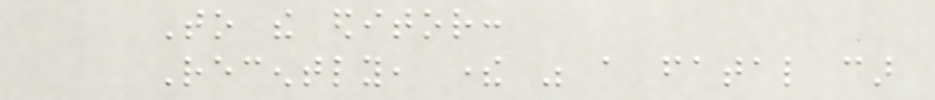To the editor:
Recently, there was a fatal car
